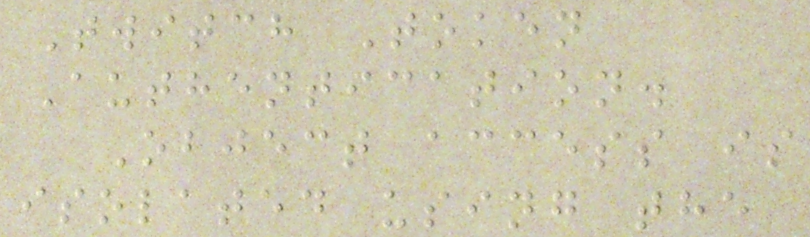Twitch Token
Authentication.
Object access is
isolated using the
